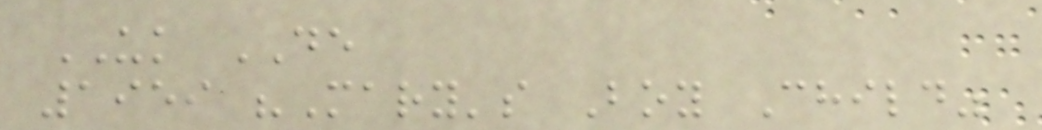UK DE
1959 "Mary's Boy Child"
